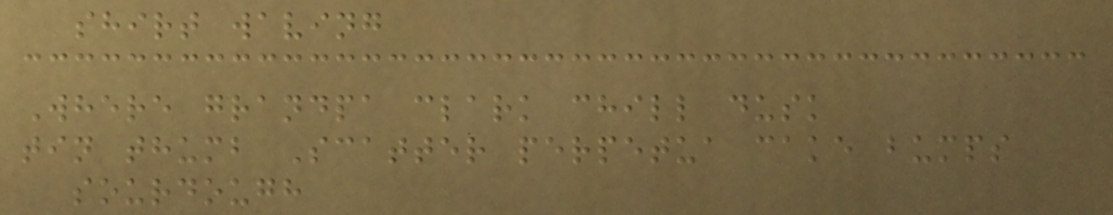shirt waving
Where grandpa clark chill dusk
tin thumb Scatter perpetua cake bumps
sourdough
